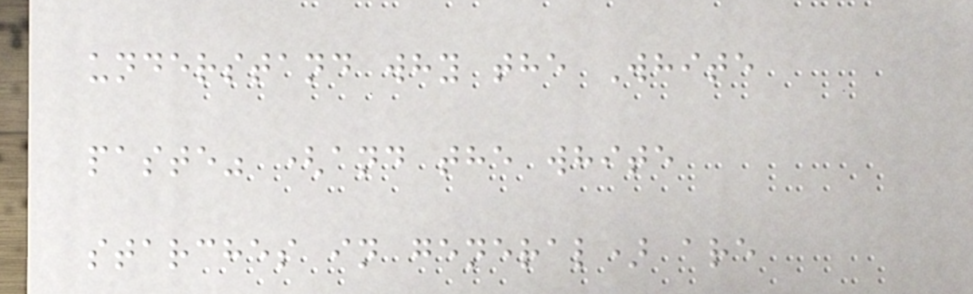understand why the White
paste" (and the white
starches in general) are
